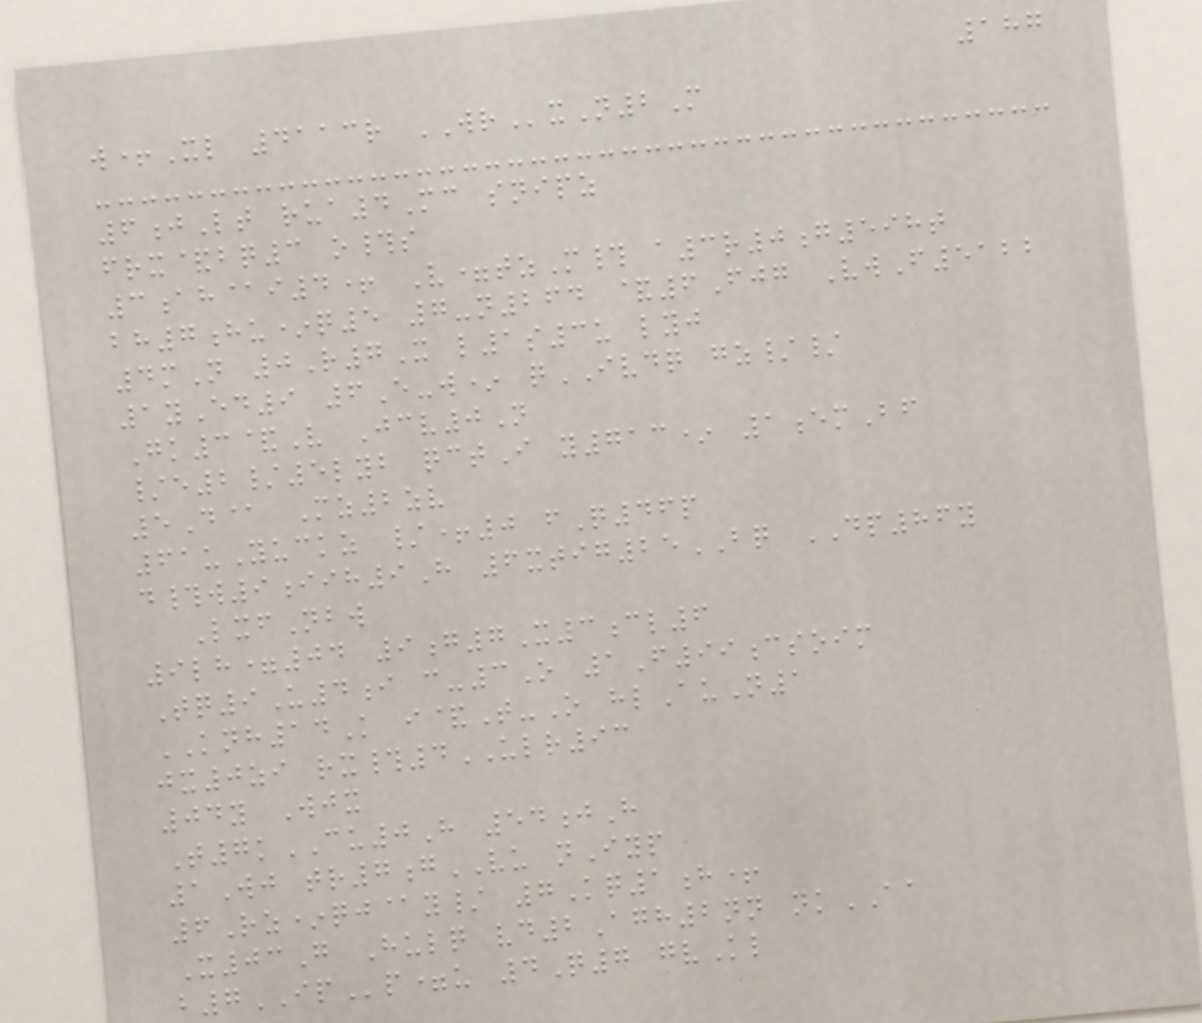187
w+Xl 4113r WRxN2M
6jLt rua4Mc snipz
frx&bq3 o#s
3ah@i4+ V=tzM# a3r0g598t
bh7hu*q5 7-n264 &6Fjg VwF5122
4mN 0R7X l1s3u lyj
1yEd9 6E-w* qIVDQ gz//
Gk3&V Jcv0N
/e2/5lyb qctI y713* 1emBf
5D@ Mz2zv
61uYuckz /+0 fQ46p
d#w9iih9H 6xtig25BQ DP86y
LxfNbw
9lh=04 9g7X3cl6
Tq9U4i c-3O 1F99csoim
KNH14K i&T-O hlAuN1
jx0zi rx#4ULR93
04y Wjx
T7kCU0H 54jH
1Wj tr7gVU nIyp
6Rz*qj@y/ 7Kq1h+
X03G Hulq vd2Agh2nn nkAA
b7IPp=u 4Q7 gvKl
